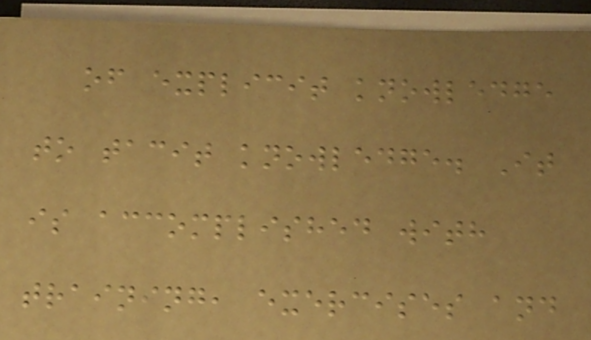of explicit knowledge
to tacit knowledge. It
is accomplished with
training, exercises and
